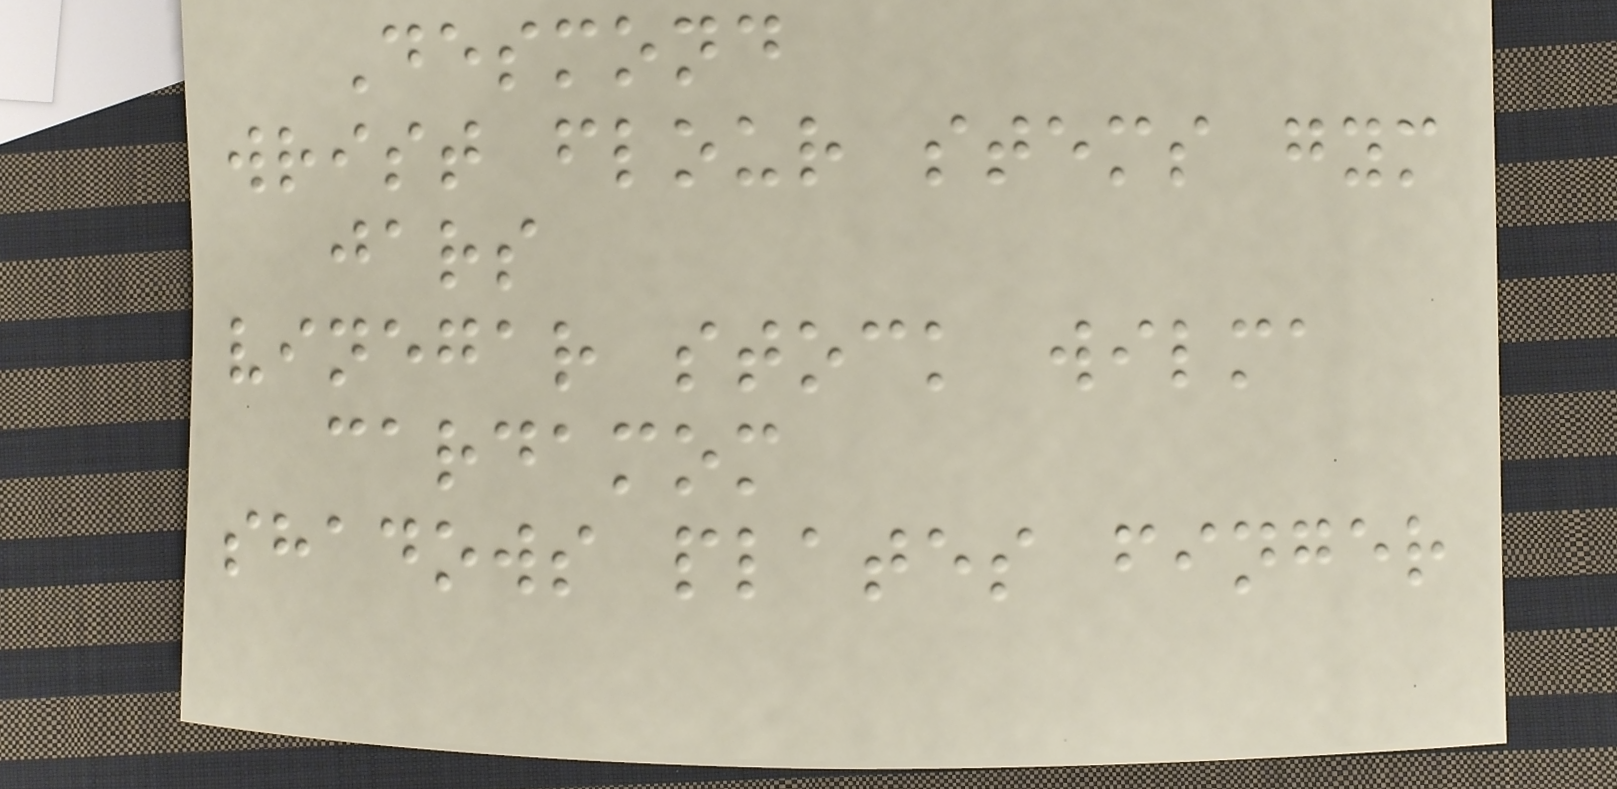Desmond
wrist flour stems gym
jars
vinegar stock wilma
cardamom
shadows plates finger
